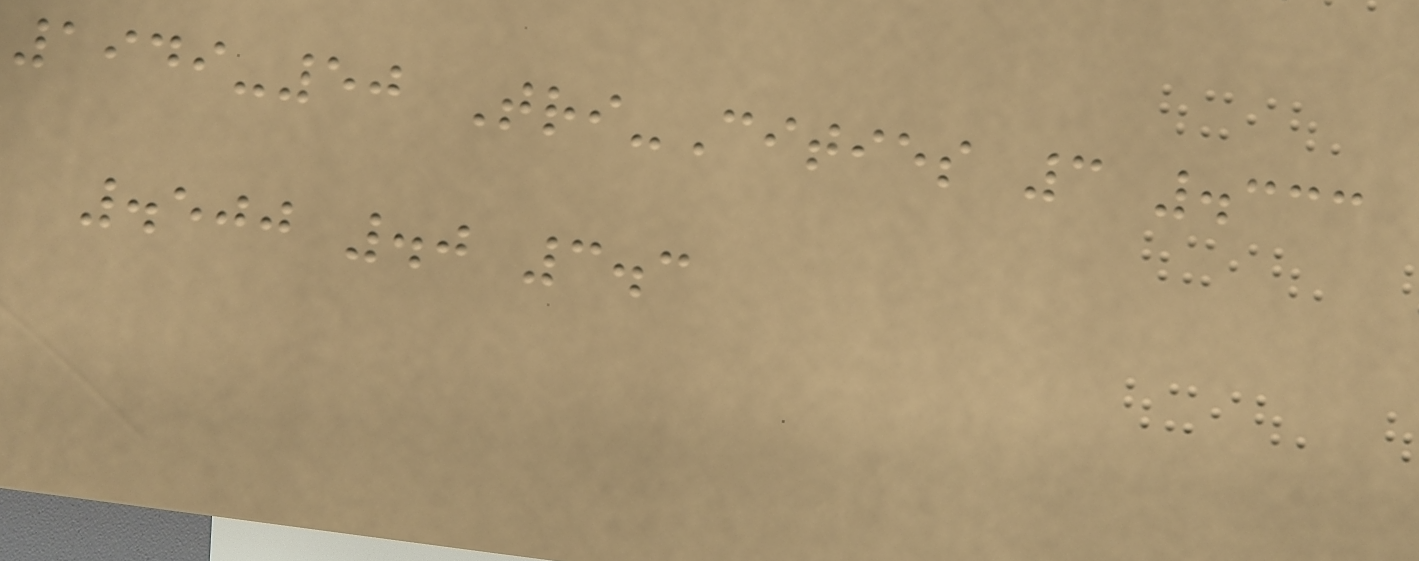1949-50 Tri-Cities 3 .333
.500 .0 3.3
